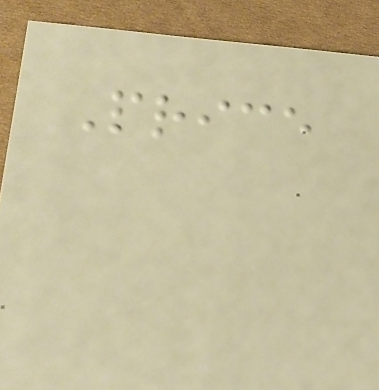Price
